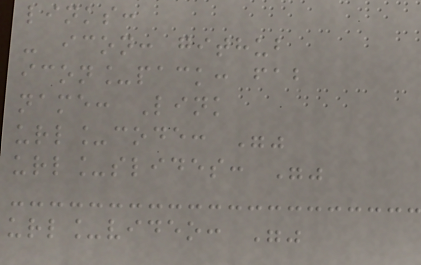links:
- icon: github
icon_pack: fab
name: Link
url_code: ""
url_slides: ""
url_video: ""
